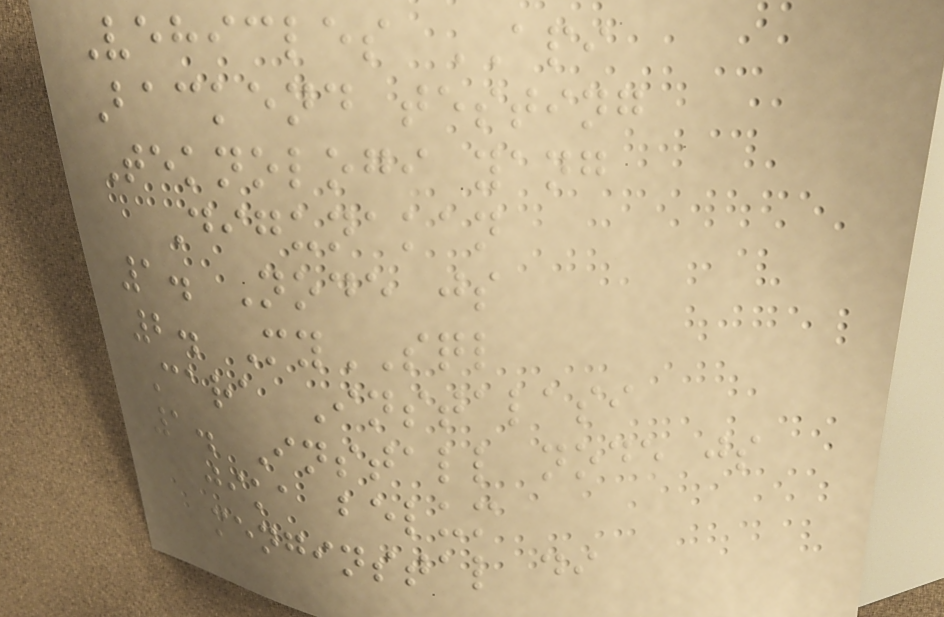Vehicles API
Backend testing
Teknologi yang
Digunakan
1. Node js
2. MySQL
Cara Instalasi
1. Install node js
jika belum
menginstal di
